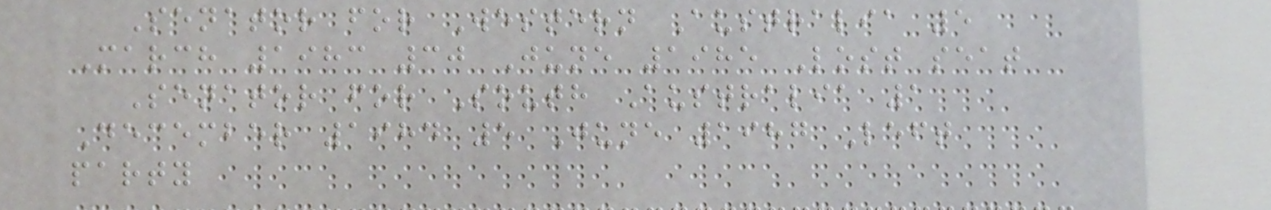Senator for Western Australia 5
March 1983 30 June 1985 Lost seat
Senator for South Australia 1
December 1984 5 June 1987 Left
party
